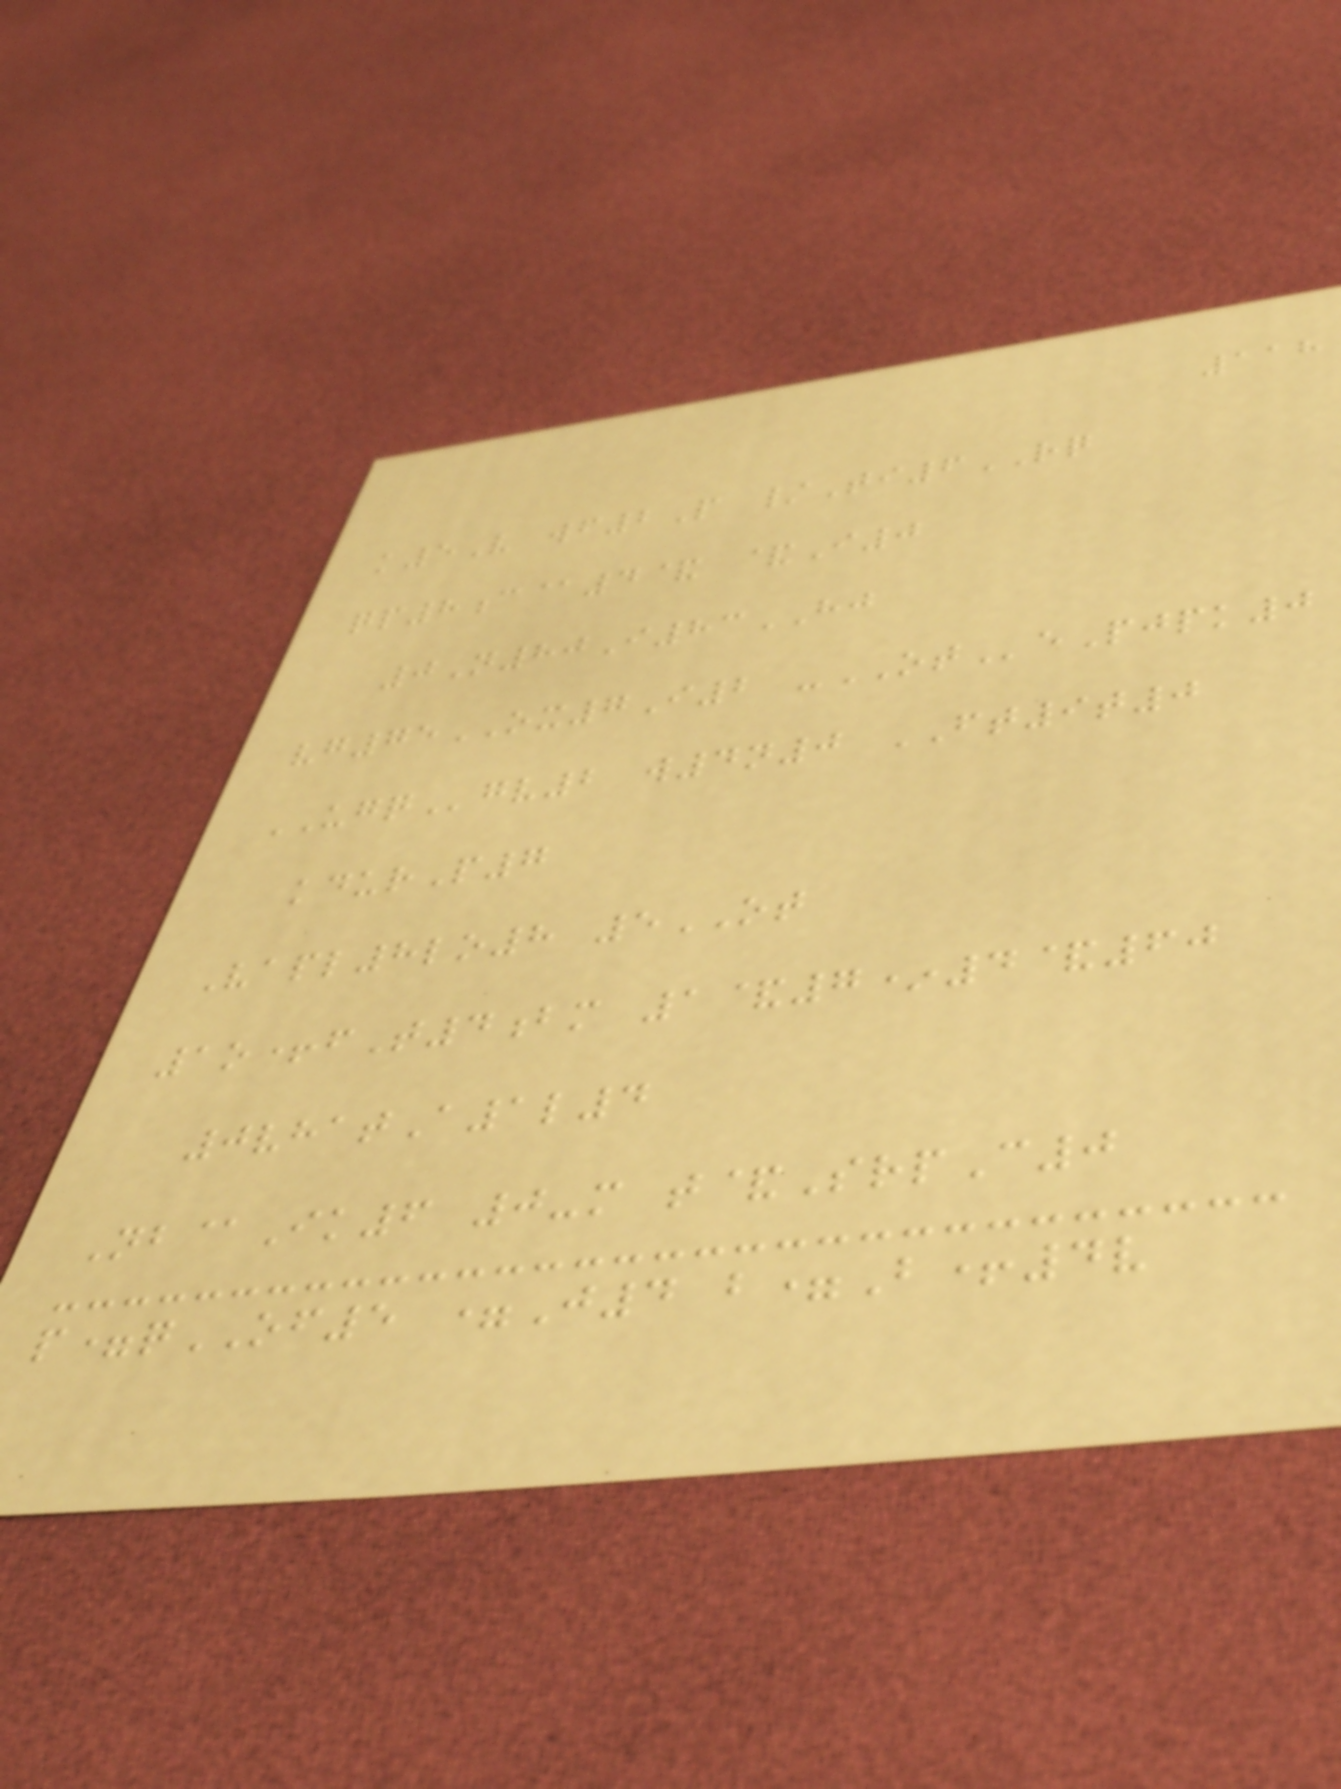118
k5V wf2P /Ti6RQ
qp8c@4& &I0
0N80I83HJ
vg75OX7I2 -OTePjpk0
UGQgv2 w4n0 FT9t0
kdurP7
Vapl8lo8 5OT
1o+fT4bm 1&7*4&60
0vhatA1l4
Nb@Ik6 0-m t&SrpC0
p=qOF5 =J4 b=B+4v
